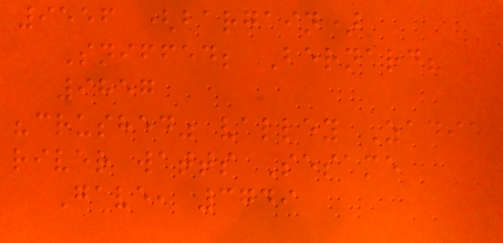9556 (bargain)
Sniffed; Bernard?
9857
"crushed" valley Zadie
river watts Sesame
Gave, 3749
